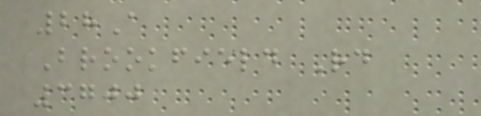28A
Brookfield Rd
3700
